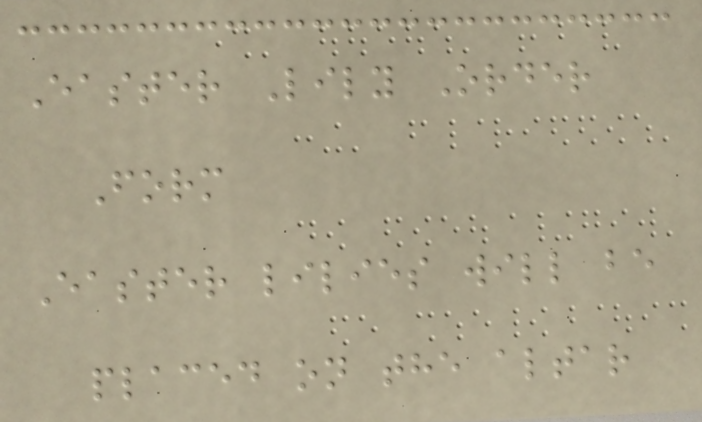Easter Lily Order
Form
Easter lilies will be
placed on the altar
